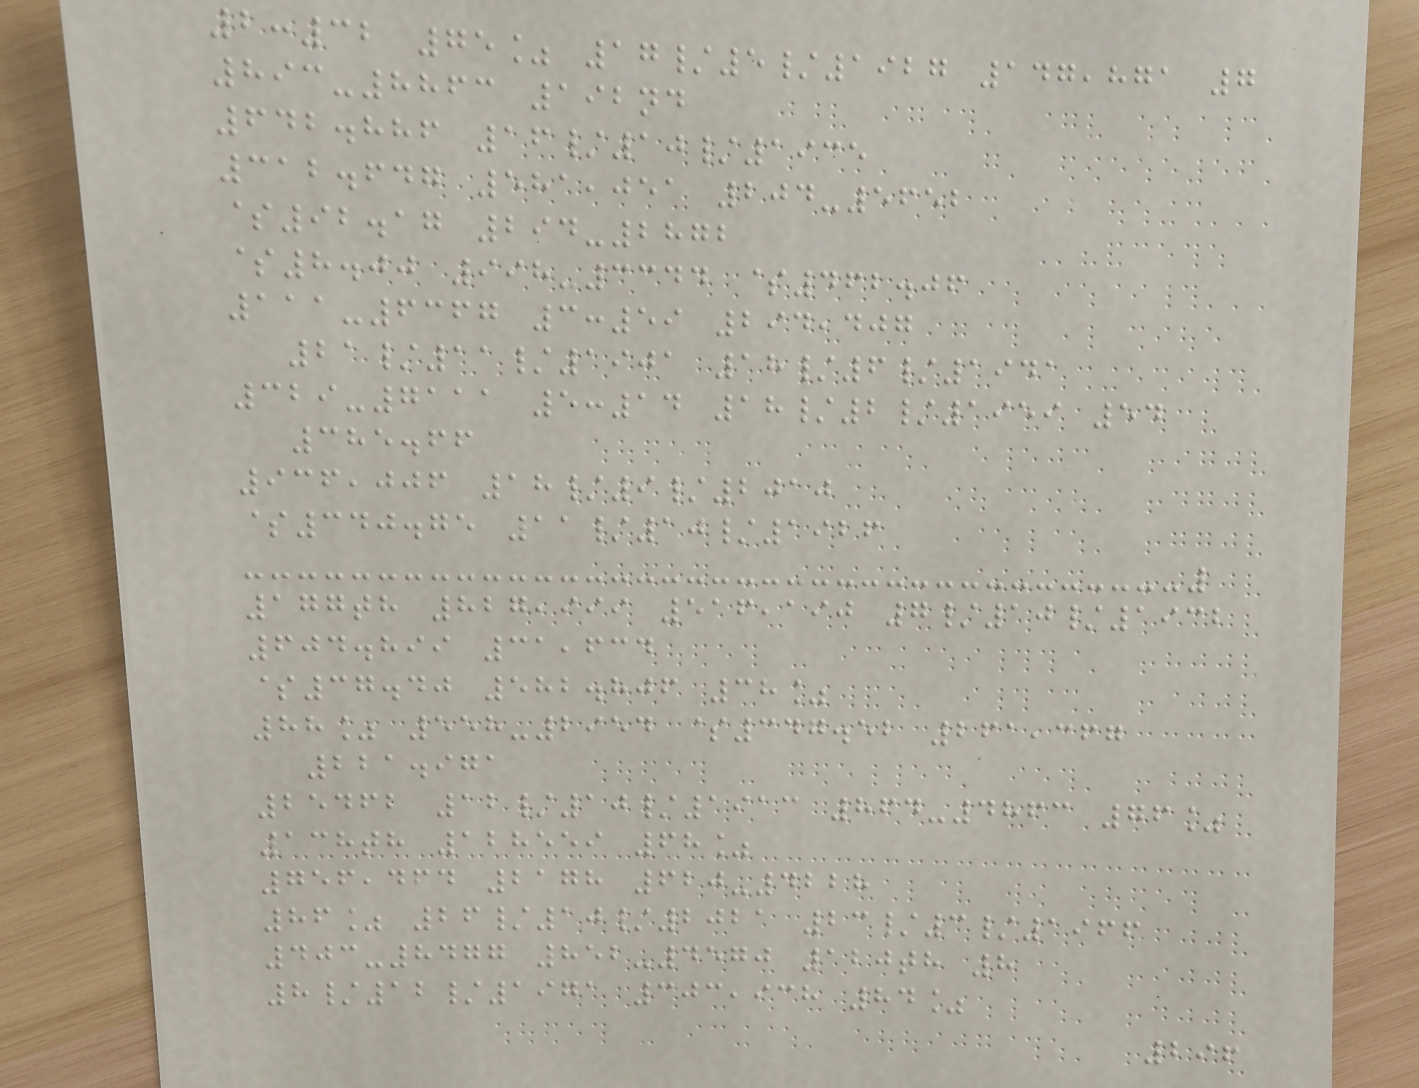2:32 75% 17/5/1927 147,871 7
893-8863 192nd
642.886 16/10/1935
312.647 581,051 204-5652
$92.17 294-2872
$8.00 998-3344 $462.06
111-6367 3:59 294,407
21/11/1901 18/6/1941
329-7111 5:14 18/2/1959 54
385.66
936,006 18/9/2010
$340.75 11/10/1926
177th 827,999 516,190 7/10/1932
604.899 31,634
$37.40 582.806 38%
88% 558-2954 $347.52 261,367
221.971
25462 12/10/1913 864-4863 76%
138th 128559 68%
756,464 2178 620-4228
86% 26/10/2021 23/3/1966
403-8477 852-4570 120th 8
8/12/1971 303,938 84%
296
